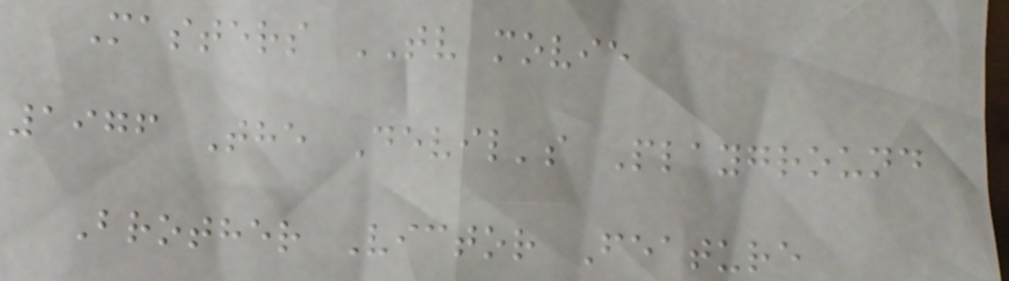Masters TV movie
1976 The Devil's Playground
Brother Victor Feature
